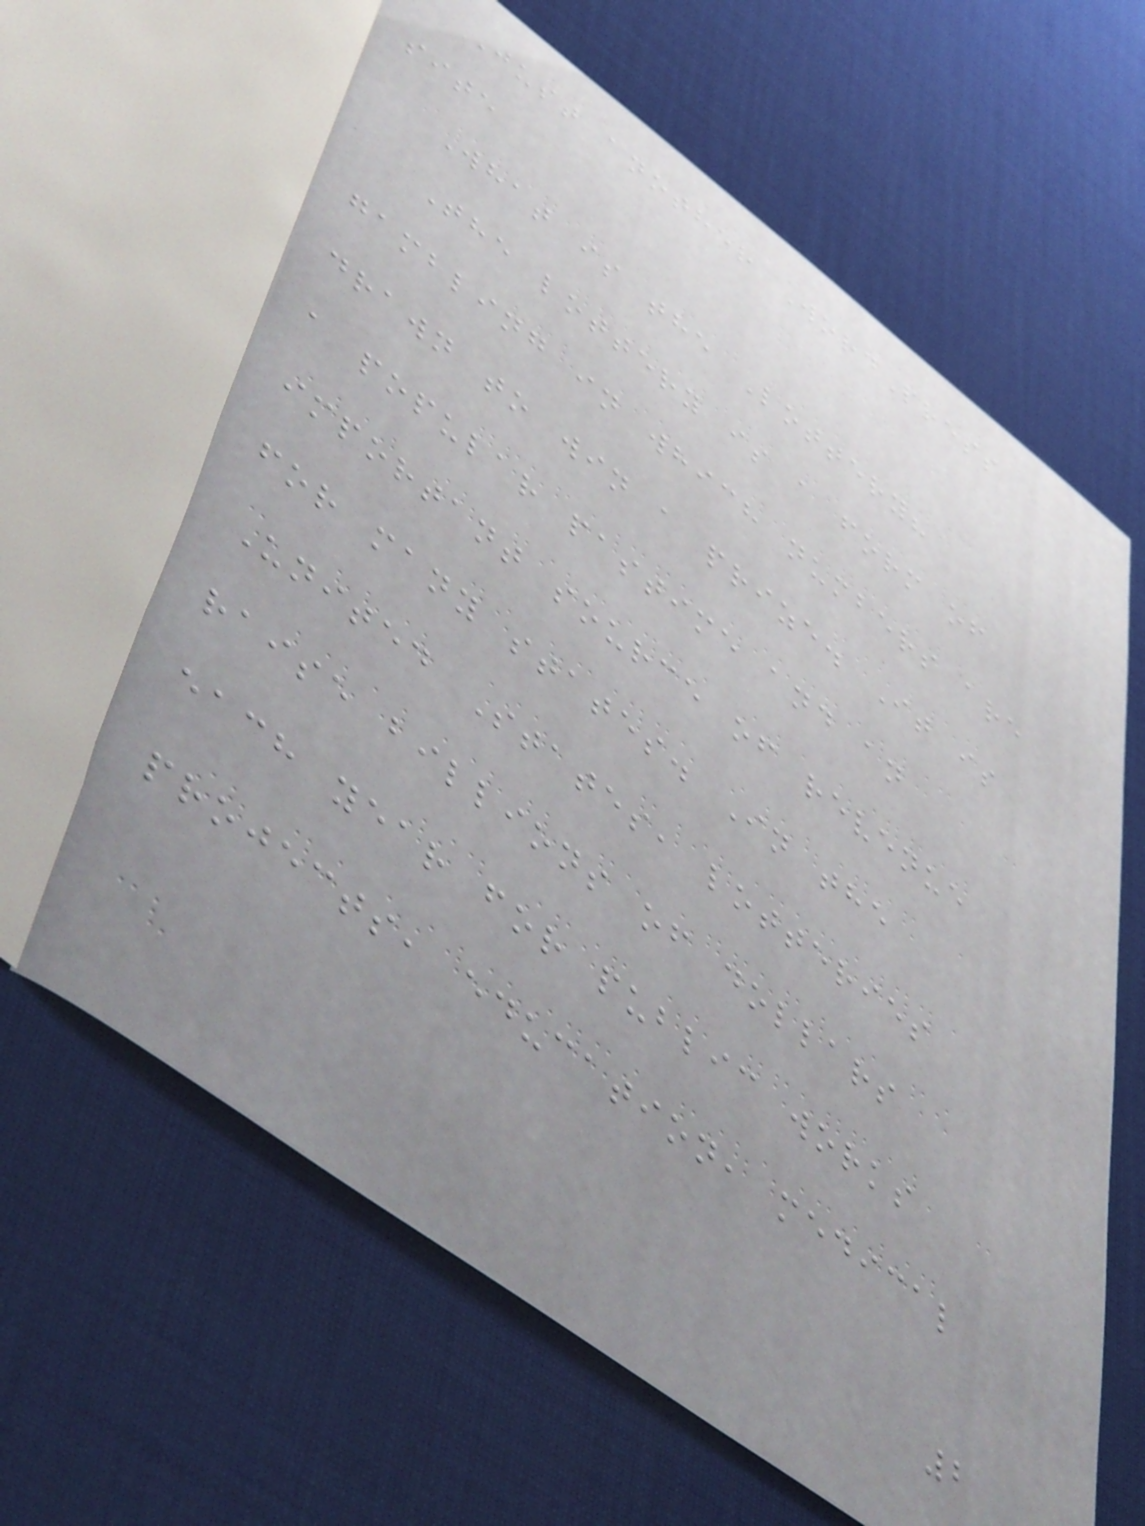Just another WordPress
site
What is the Lottery?
The lottery is a form of
gambling in which numbers are
drawn to win a prize. It is
a popular pastime and an
important source of revenue
for many states. In the
United States, lotteries
raise billions of dollars
each year for public works
projects, education, medical
2
